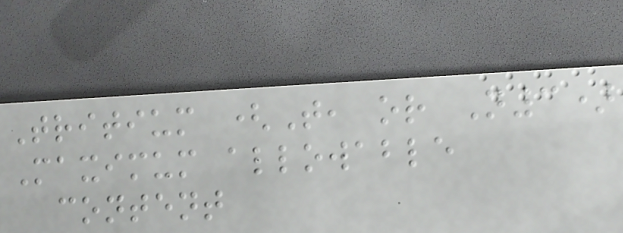Tritium (T, or N3)
Maximum allowable
content
